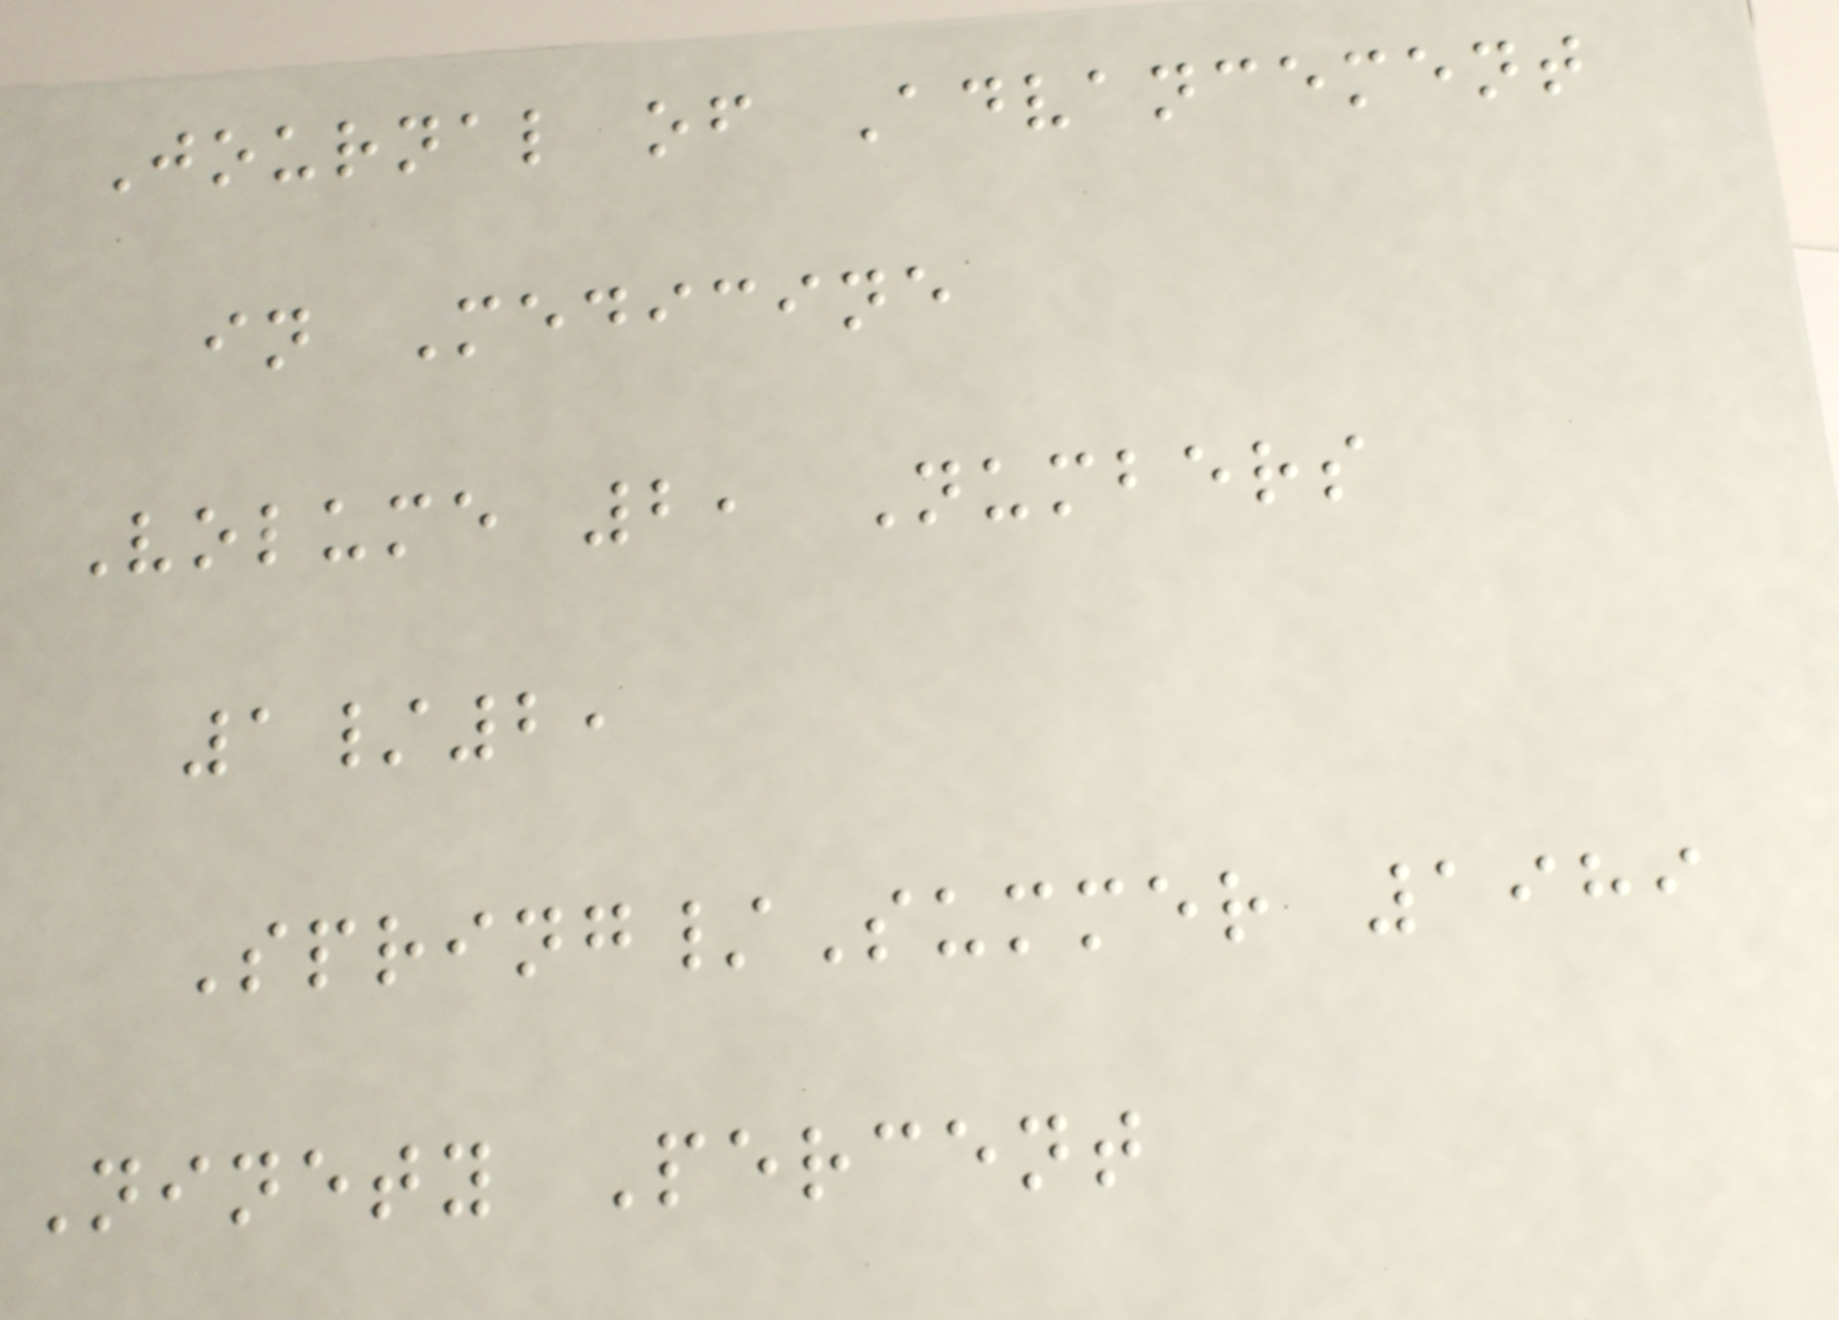Journal of Advancement
in Medicine
Volume 2, Numbers
1/2,
Spring/Summer 1989
Ninety Percent
